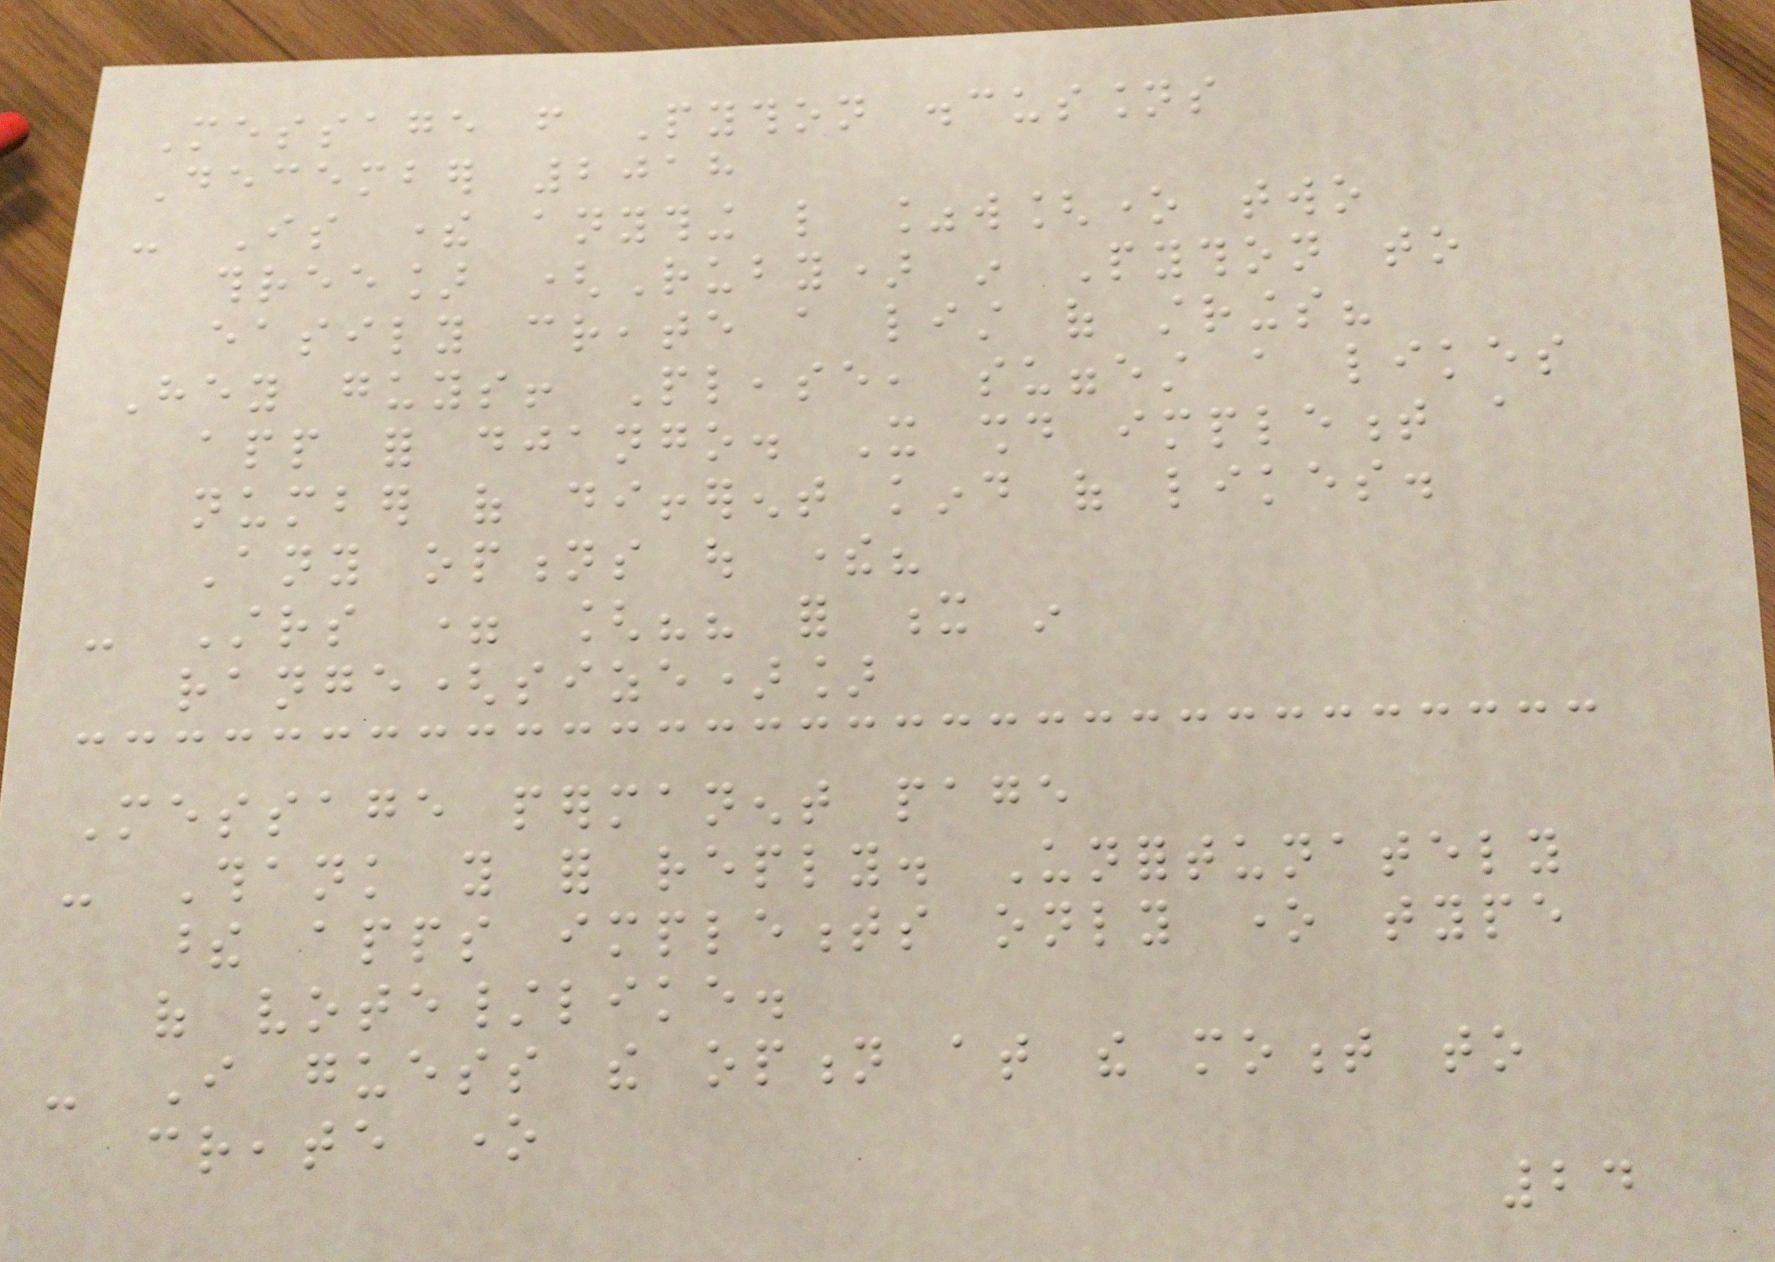Message from Python discussions
December 2018
- Is there anything like %w[one two
three] (Ruby) in Python to
easily create a list of strings?
Hey guys! Please, suggest a likes
app for django. It should implement a
number of different kind of likes.
Any options out there?
- Strs = ["" for x in
range(size)]
Message permanent page
- Thank you for reply. Unfortunately
these apps implements only one type
of vote/like.
- I guess the option at the moment to
create one
24
